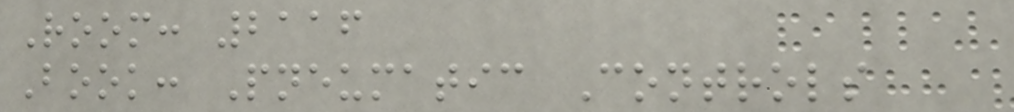Room: 2116
Book: Pneumatic Controls
